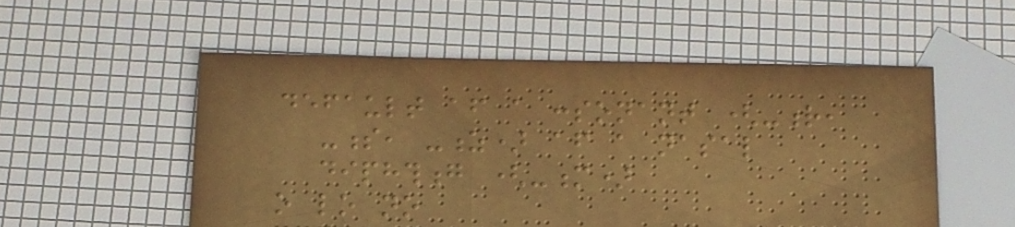default after a consonant (-r,
-s, -z) after a nasal
diphthong (-m)
o lo no
